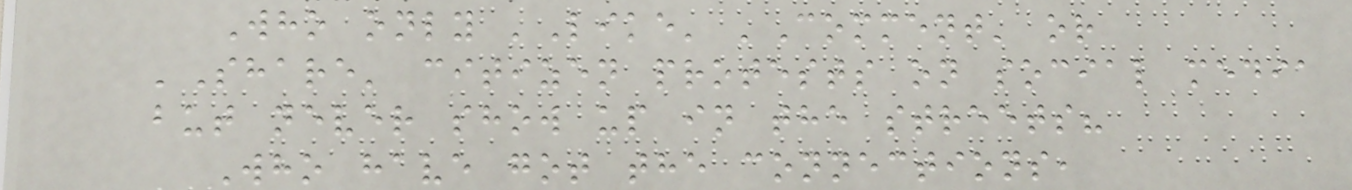Who only 'Like' 'Comment' or
'Share' citizen protests on social media
but never show up in the streets?
Who have got the connections,
